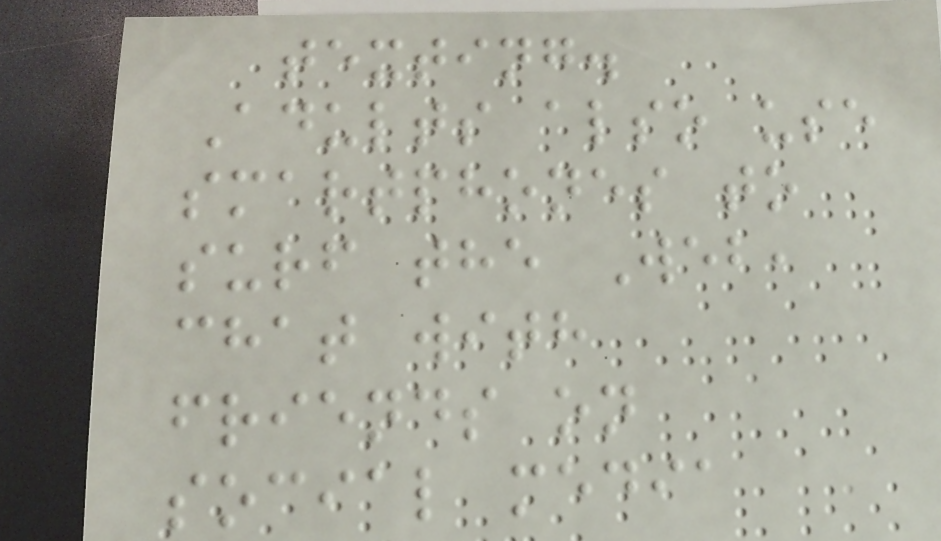texting.
Adults also use
smartphones to
surf the Web,
chat with
friends on
social media
